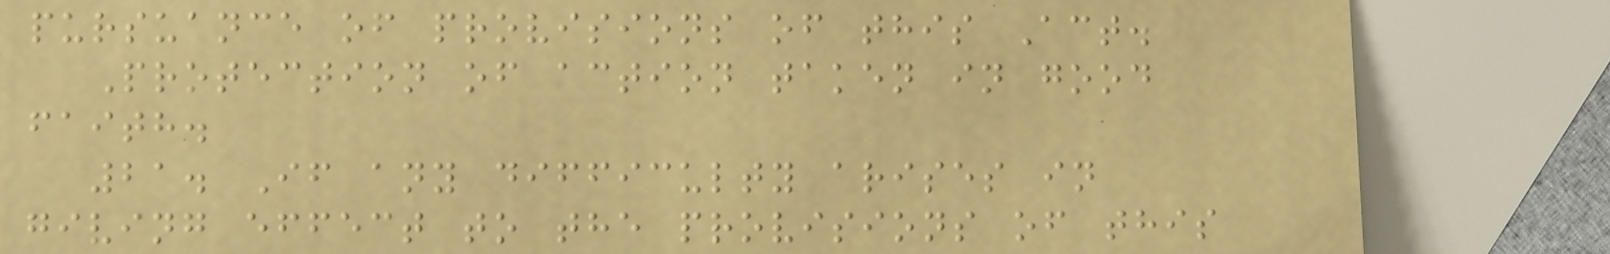pursuance of provisions of this Act.
Protection of action taken in good
faith.
21. If any difficulty arises in
giving effect to the provisions of this
